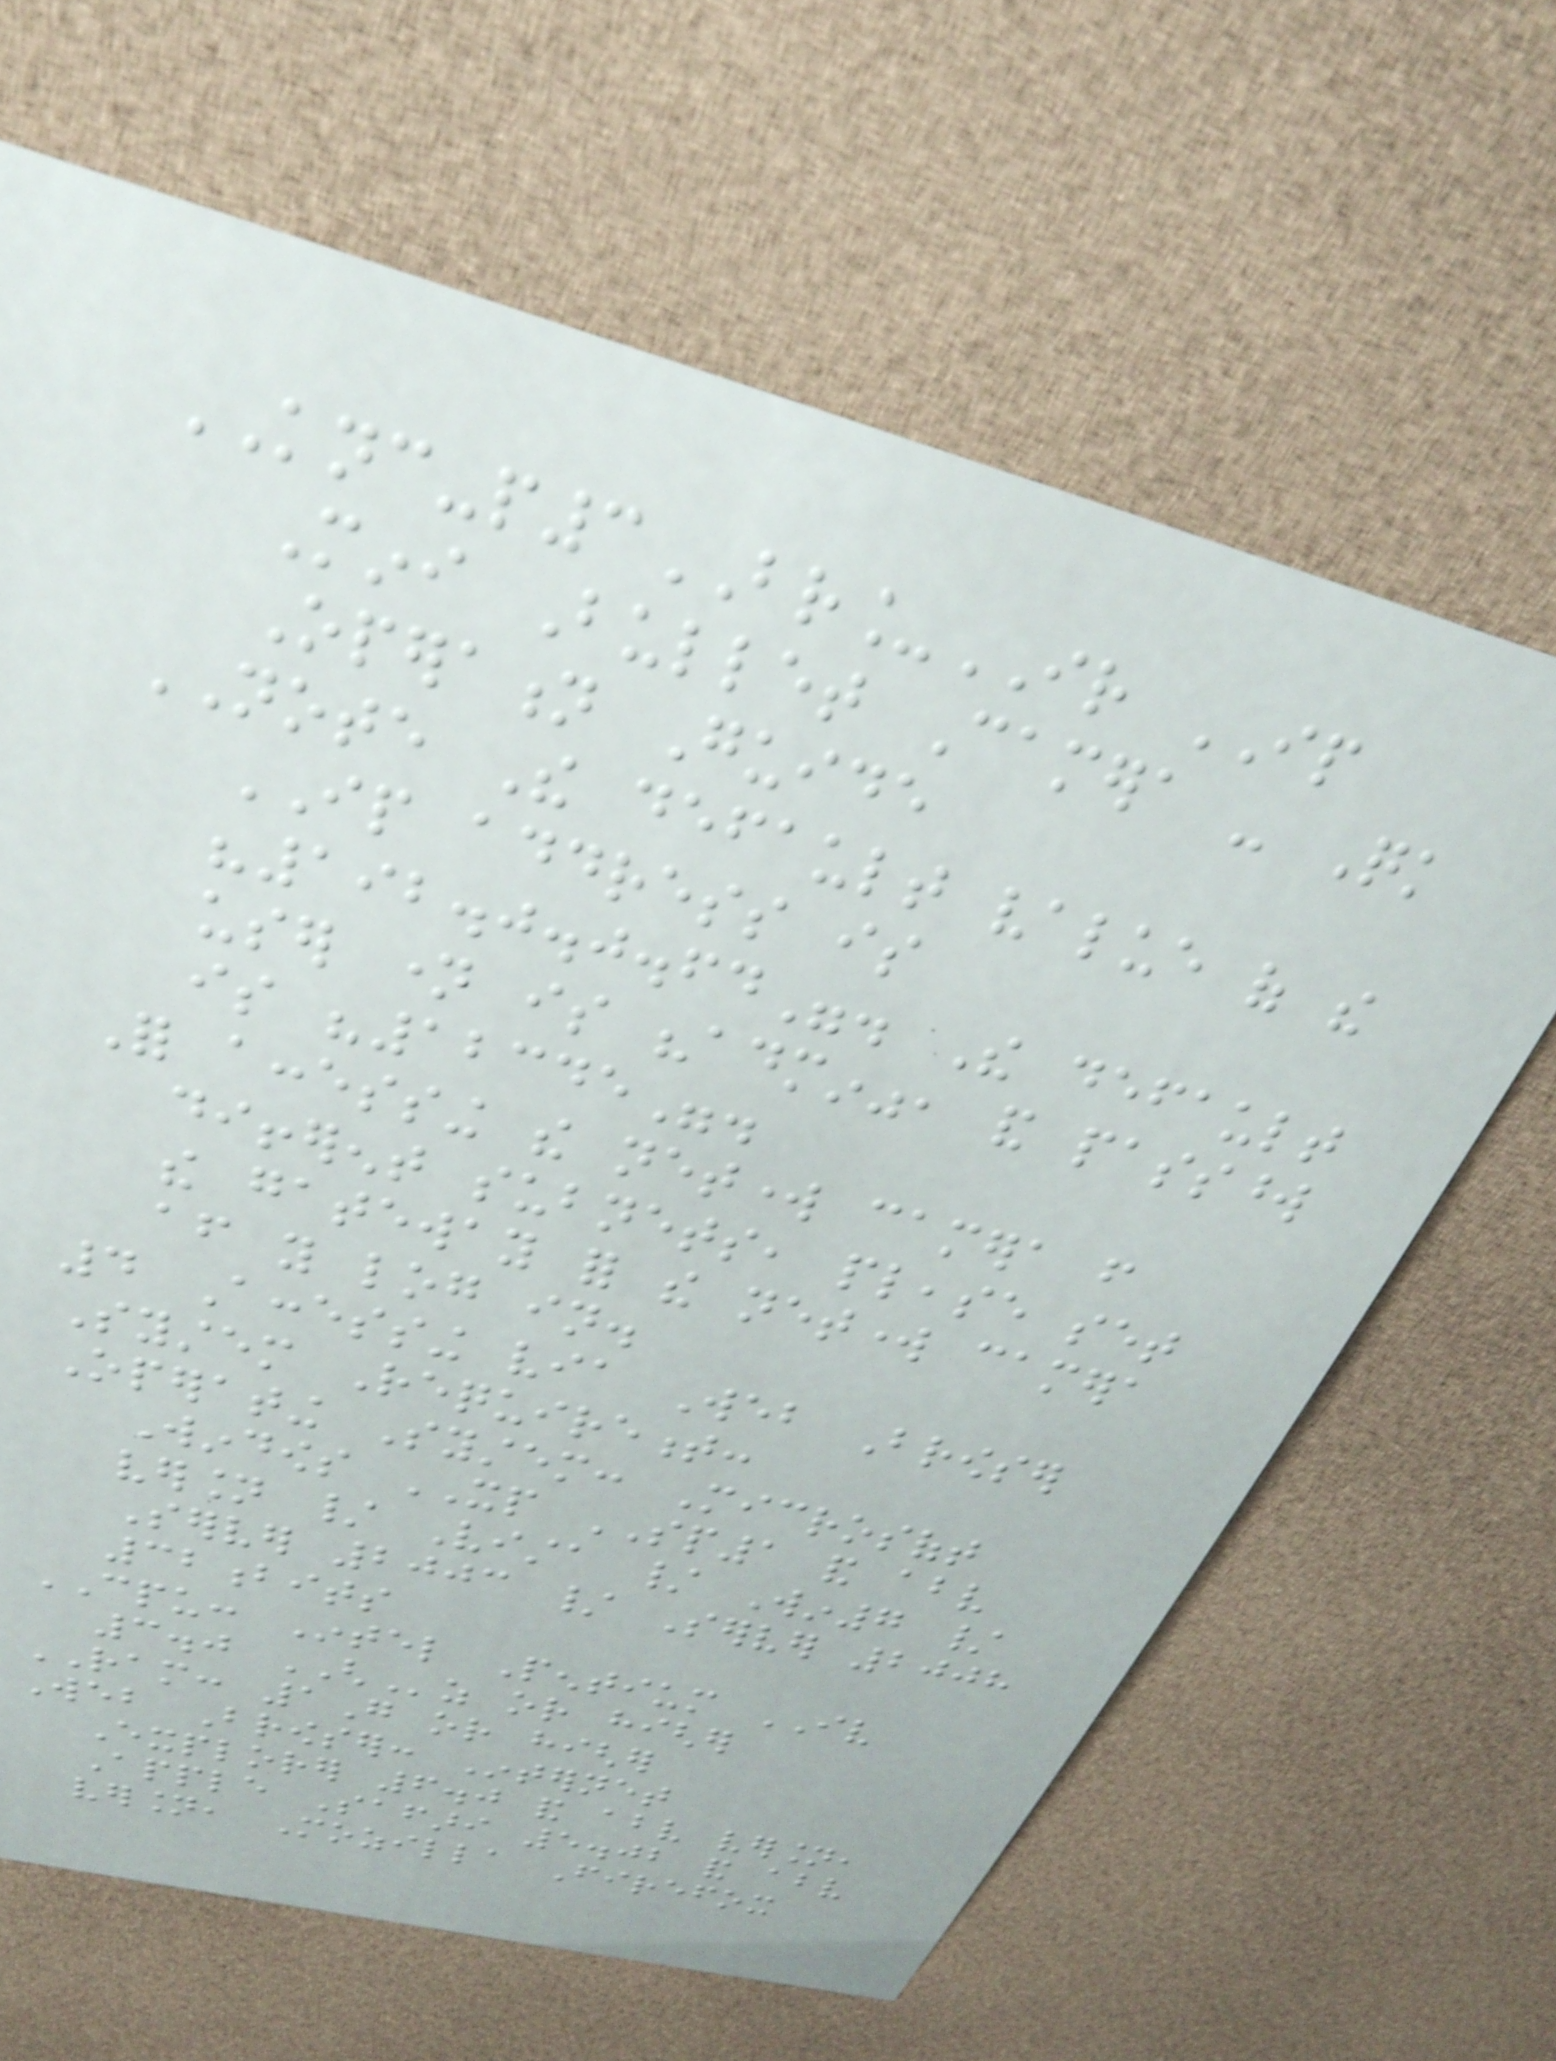KNC-p3BR_IR IP
Mini Bullet Camera - Quick
Operation Guide
NOTE The default value of the
IP address is
"192.0.0.64". The default
user name is "admin", and password
is "12345".
For accessing the network camera from
different subnets, please set
the gateway for the network camera
after you log in.
4 Accessing via Web Browser
System Requirement:
Operating System: Microsoft
Windows XP SP1 and above
version / Vista / Win7 /
Server 2003 / Server 2008
32bits
CPU: Intel Pentium IV
3.0 GHz or higher
RAM: 1G or higher
Web Browser: Internet
Explorer 6.0 and above version,
Apple Safari 5.02 and above
version, Mozilla Firefox
